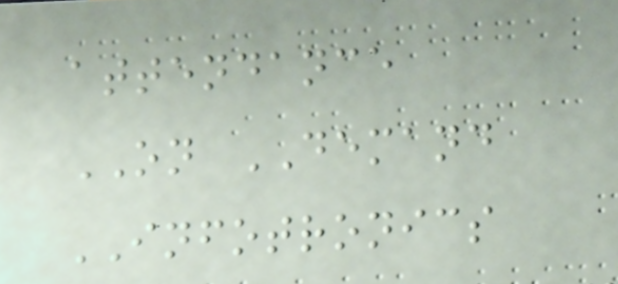attendance
ON DEMAND
INFOTRONICS
